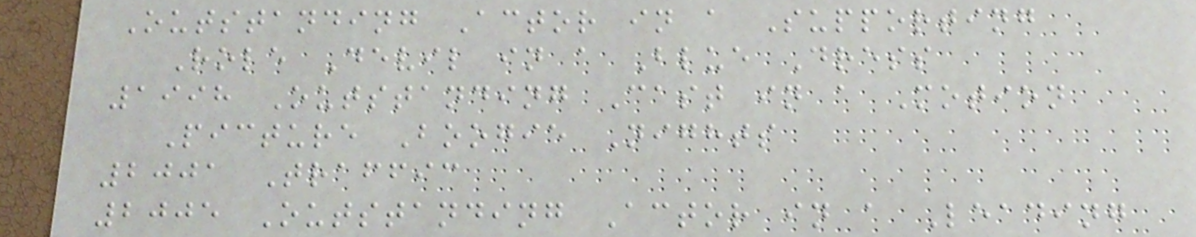Outstanding Actor in a Supporting
Role Devil in a Blue Dress
1998 Outstanding Cast in a Motion
Picture Boogie Nights
2001 Traffic
2005 Outstanding Actor in a Leading
